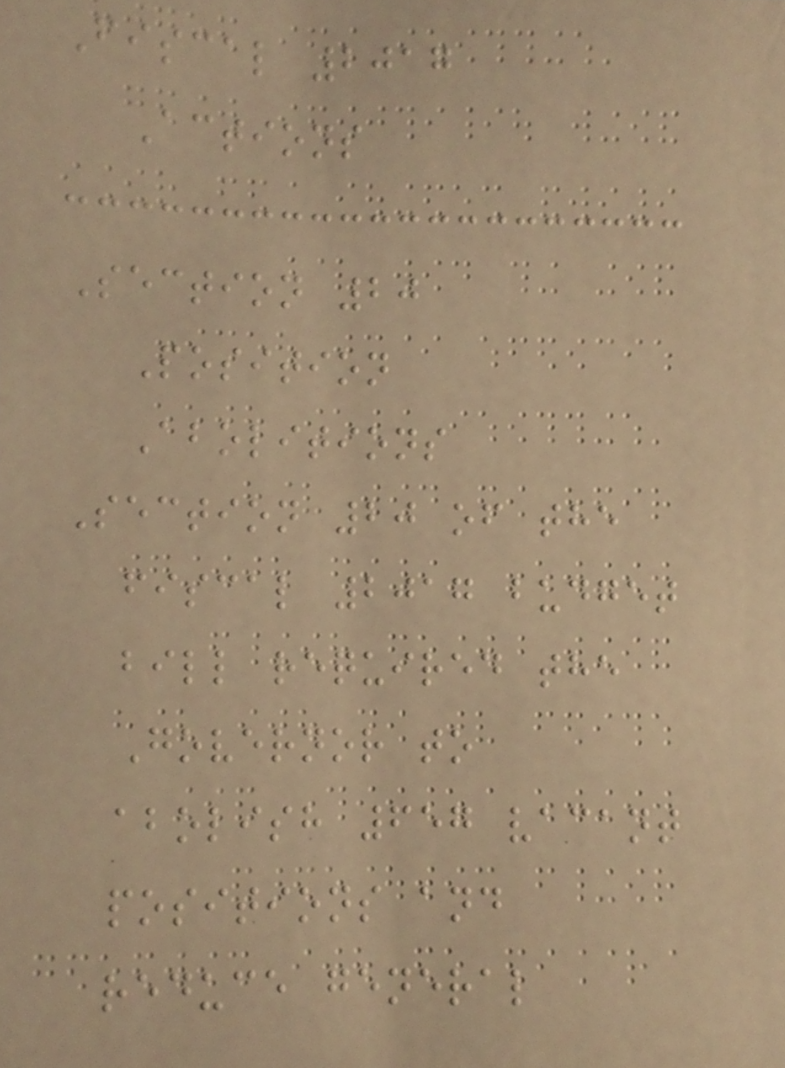Fiscal 2017
Actions
Section 20
Position
Abolitions
Section 20 of the
fiscal 2017 budget
bill required the
Governor to
abolish 657 vacant
positions and
reduce general
